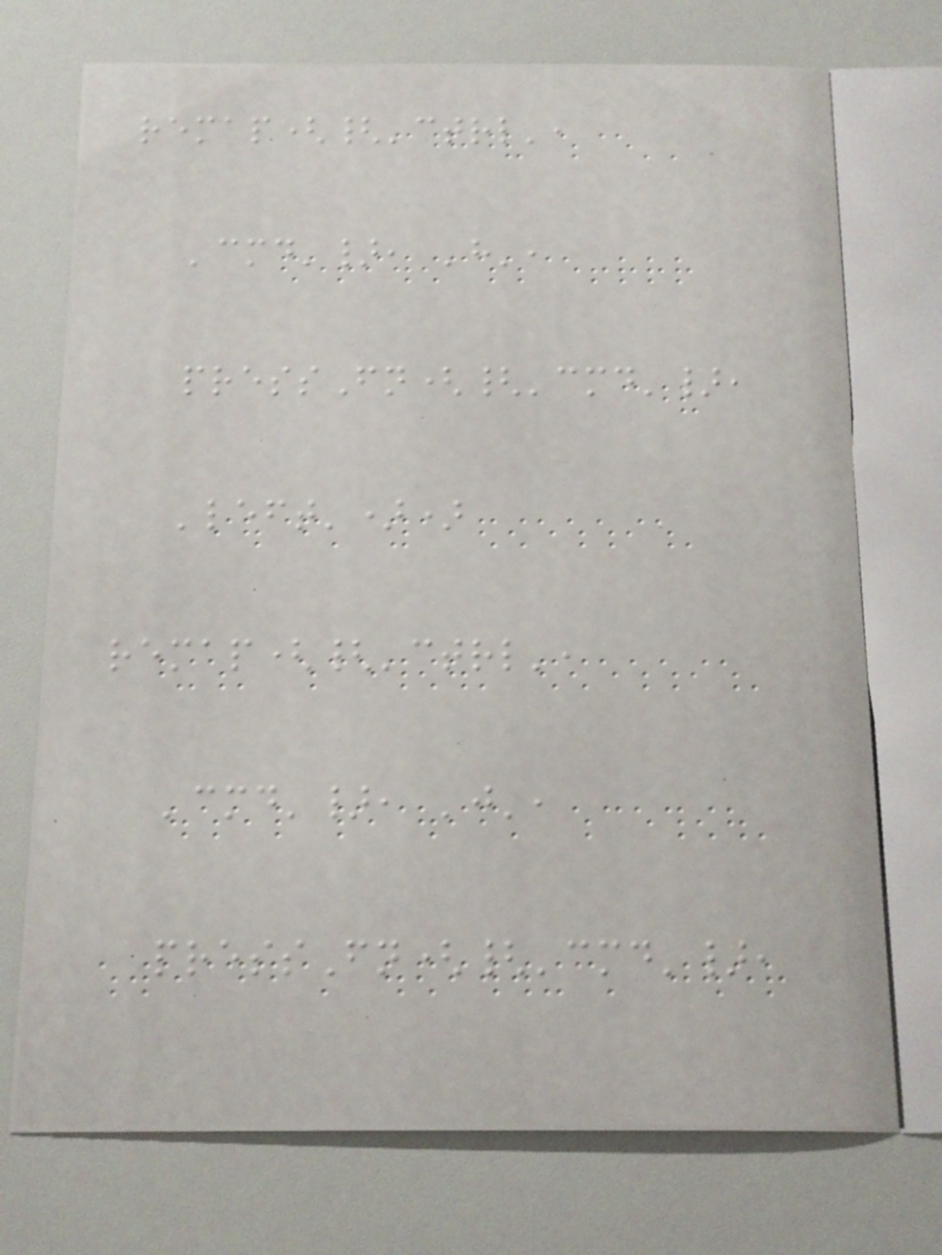remap({'ctrl',
'cmd'}, 'h',
pressFn({'cmd'},
'left'))
remap({'ctrl',
'cmd'}, 'j',
pressFn({'cmd'},
